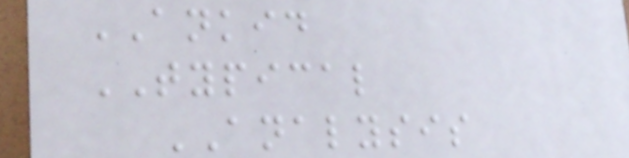ANKID
TYPICAL
ANALYSIS
